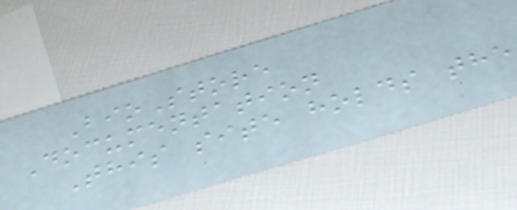BioStore
Documentation
This site holds the
